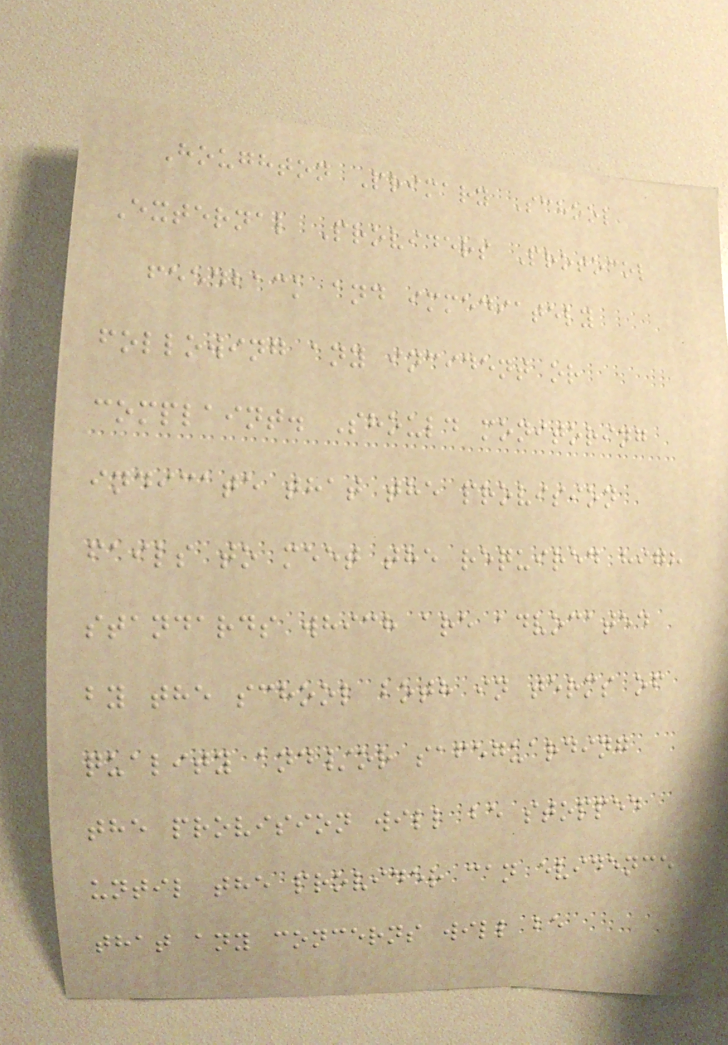Houghton Primary School
External Providers Protocol
feedback and immediately
following any incident or
complaint. Should monitoring
indicate that the provision
fails to meet the required high
standards which are advocated
by the school both in terms of
quality and/or safeguarding
the provision will be stopped
until the provider can evidence
that any concerns will be
